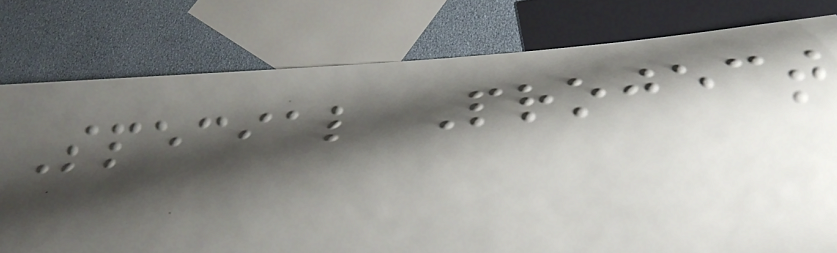Special Project
